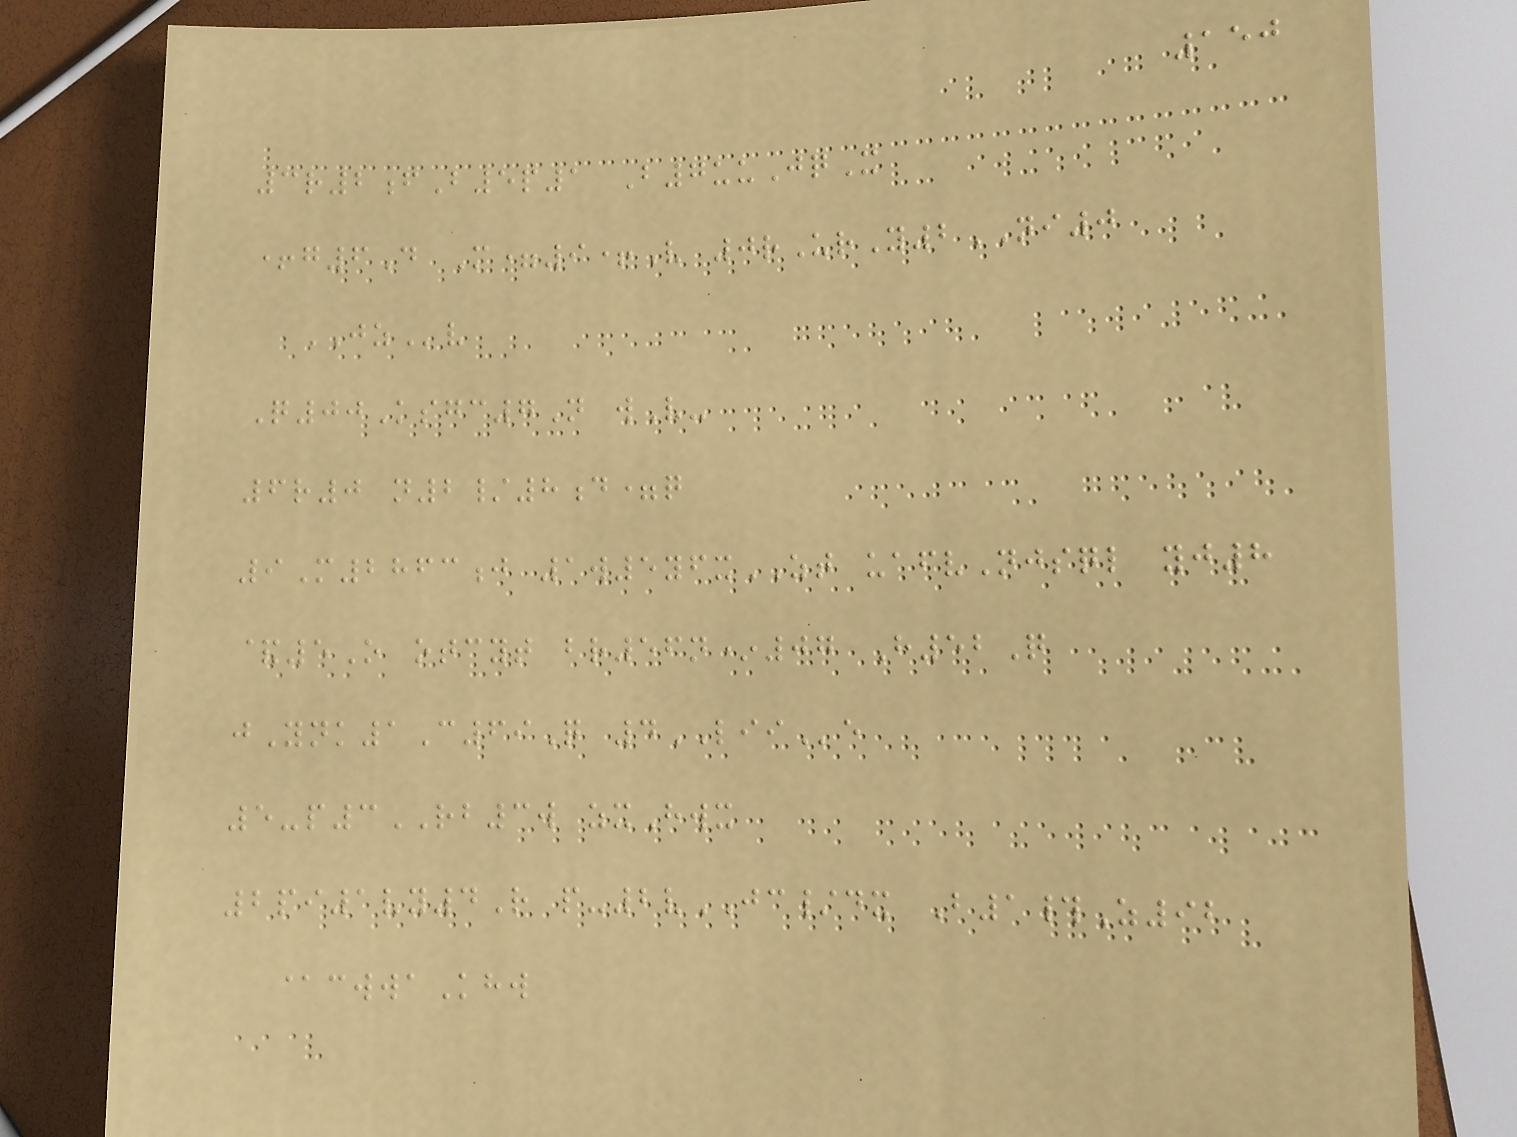150
3r2fB5p1 B7uuJqX
+g6D M=9+V 0rUrY2NI0
JZv
Q00Ksgc7N wV-
6r0 n2/8d=q
9M2863j 1w5yfxZT uafvNjsql yj8
&5O otcyt br56n*07 H52Q
jYnk1C69Q 4LIIe
5-p3RB3w zxHwx
2pi1vy4R p-2vJC/dx B1#Z92
@cwwaKhw
